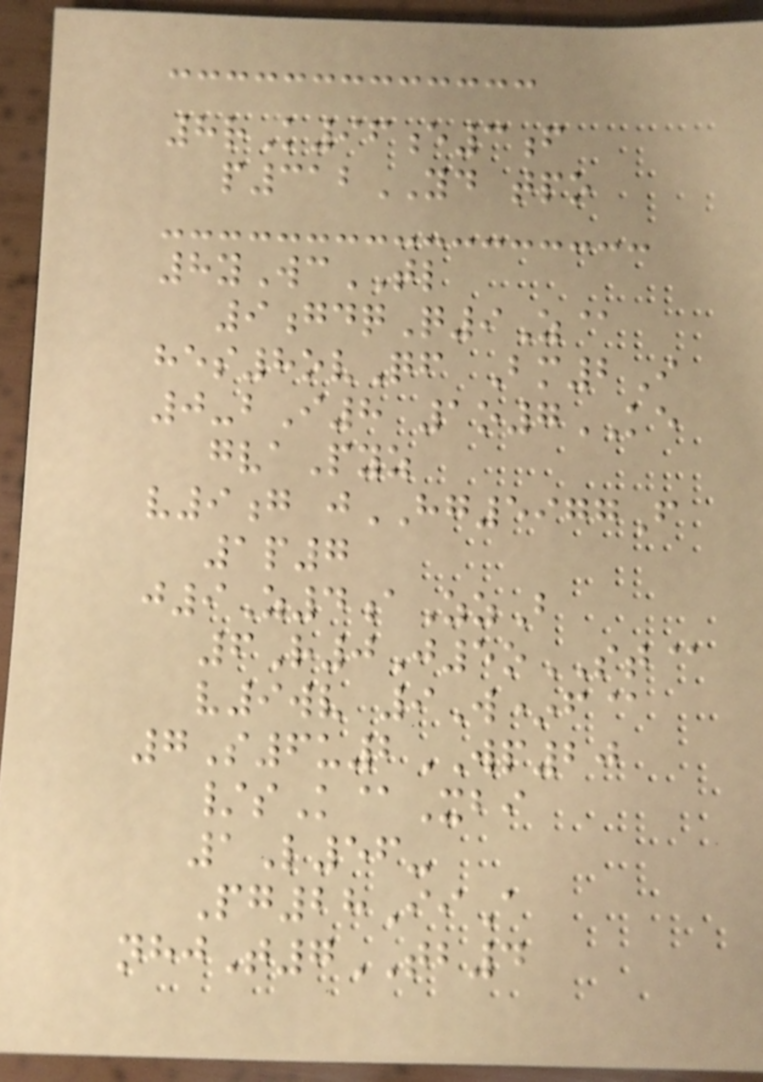8rK96e3f
p312YD tpo
8yWcTL
9gdqQ9Z@
hes8ovQf Bm2I
0-bI8 1o7KE
gvaPyz
v9g jHG5977F
1p7
j9Z4aZzB
6R0J5oST@
v9wv 9W*f@
7S6u2WP20
/sK@Xbi
1L56-
Pg28IiA
nhjT7TB4
